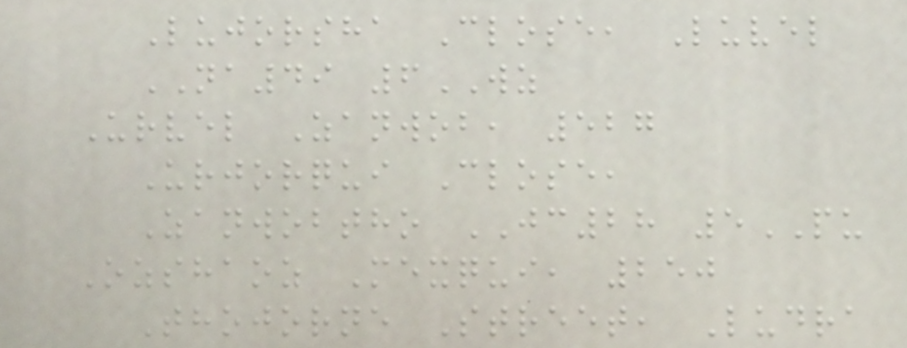Lujorsha Close, Luvel
NA49 6WZ
Urvel Zanwob, 527
Urjorqui Close,
Zanwobtho JC28 5PU
Ozshaoz Mexqui, 250
Thojorne Street, Ludra
